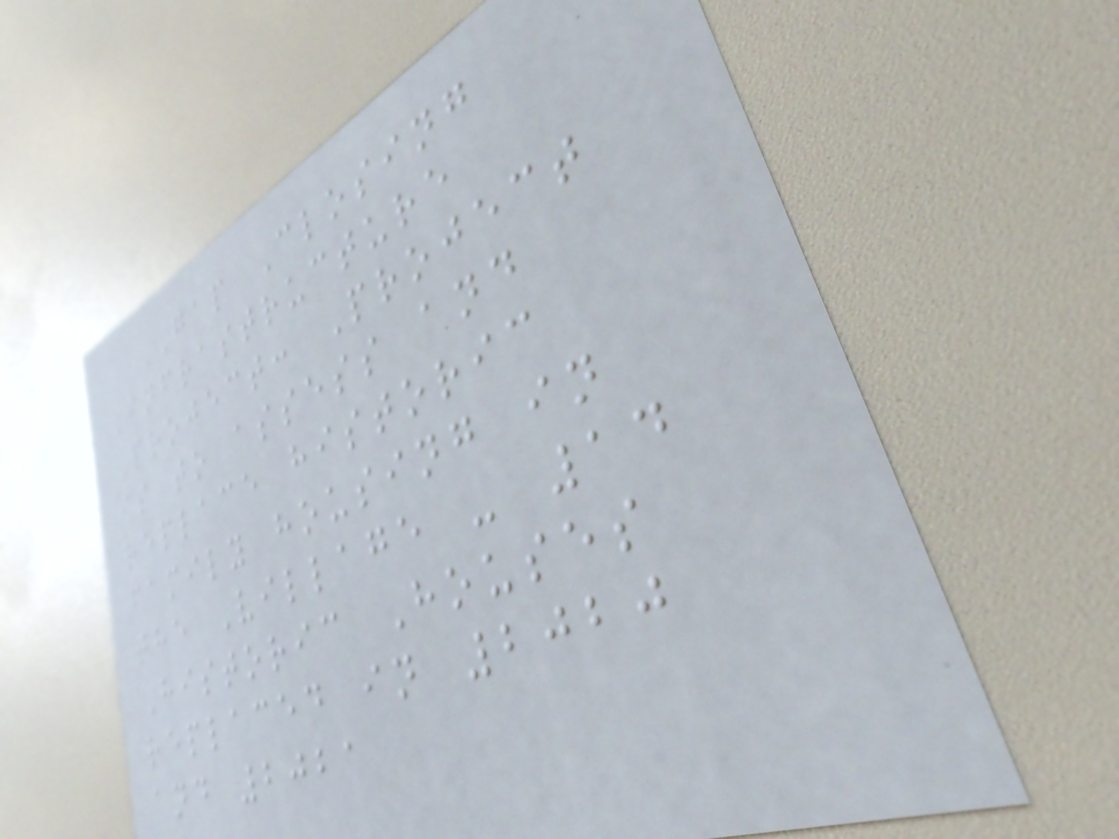GAP Closing
Infrastructure
Project: Project
is to assess and
replace historic
family housing in
the Village - 14
Historic Houses
replaced in 2020
and 2021
